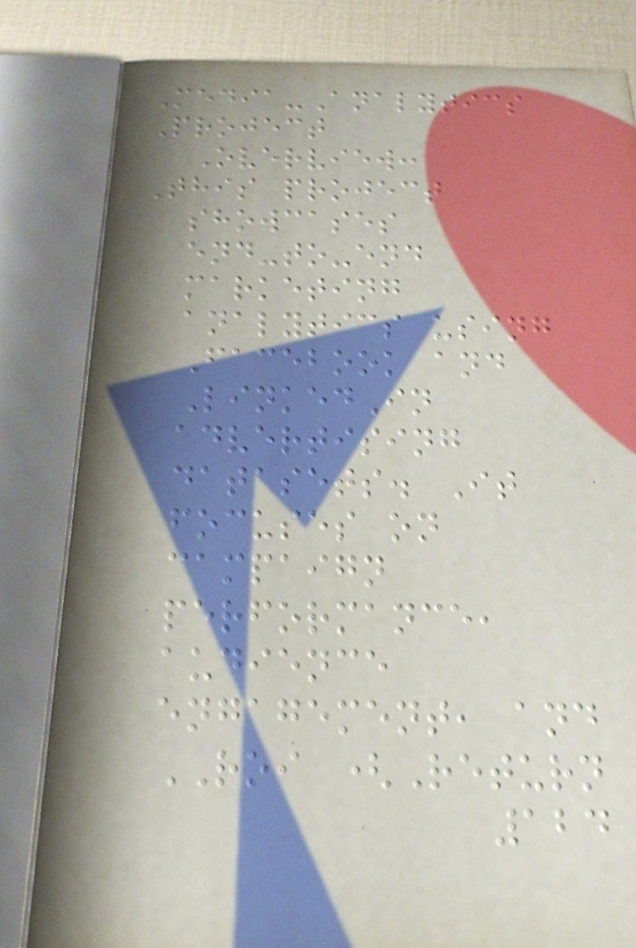Media-Analytics
Project
Overview:
This project
showcases
end-to-end
marketing
analytics using
Facebook and
LinkedIn
advertising
datasets. It
focuses on
campaign
performance,
audience
engagement, and
ROI (Return
124
